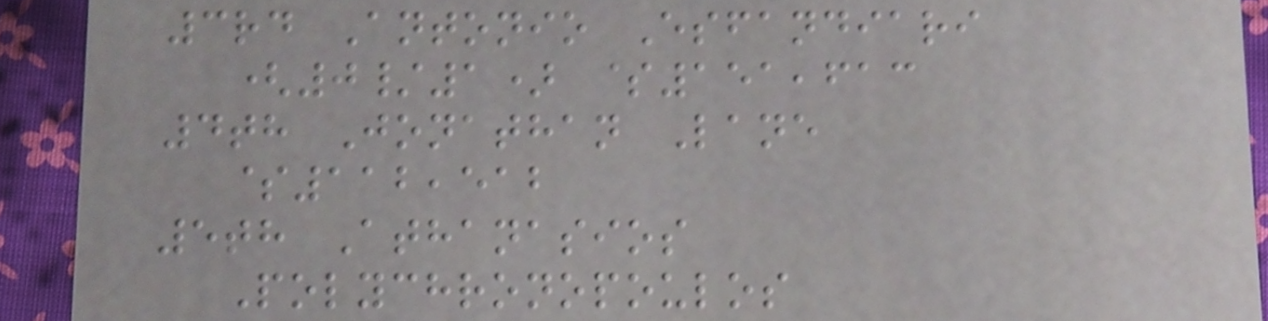3rd Antonio Esfandiari
(0/1) $151,613
4th Jonathan Lane
$112,512
5th Athanasios
Polychronopoulos
